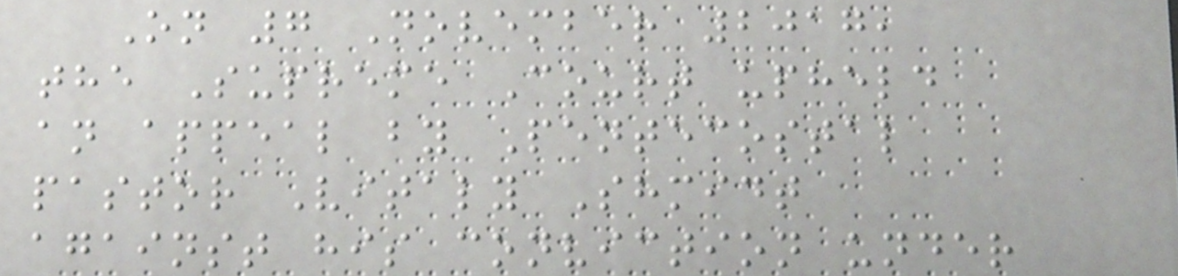On 7 November 2017,
the Supreme Court upheld
an appeal by Pentecostal
pastor Vitaly Shmidt
against his conviction under
